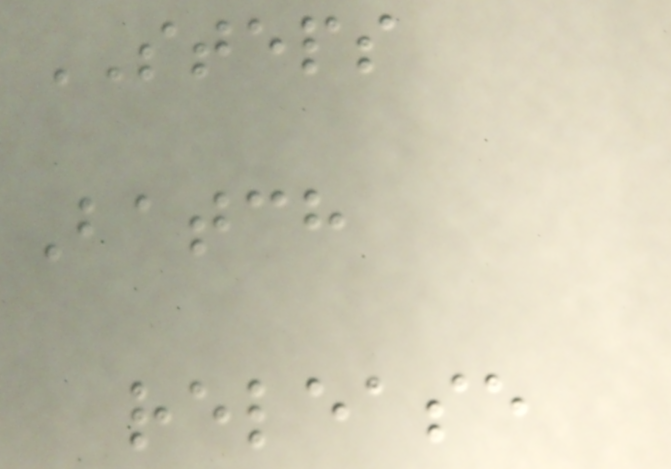STEPS
Batch
release
